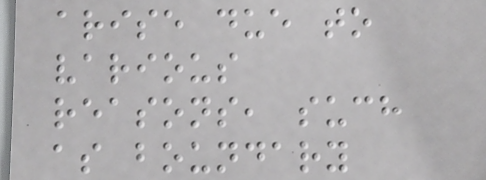arise due to
various
reasons, such
as boundary
